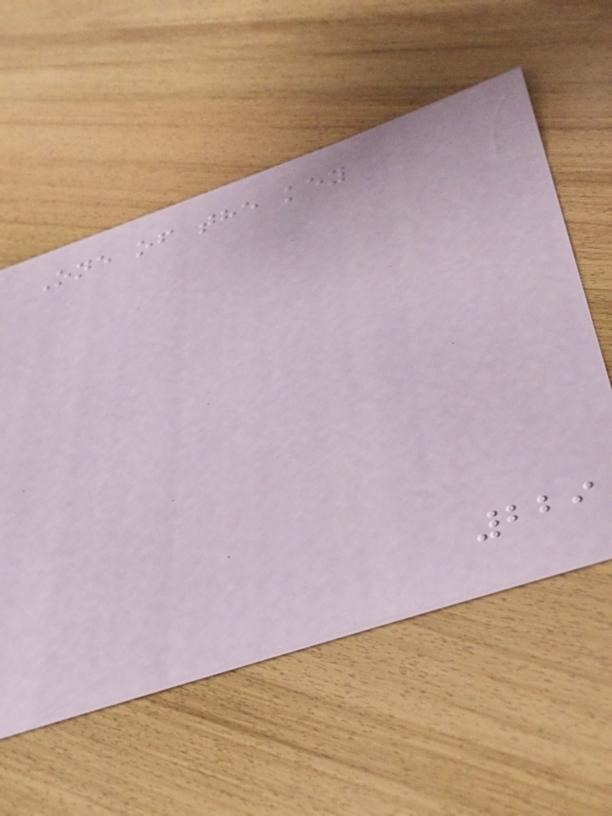One of the key
229
